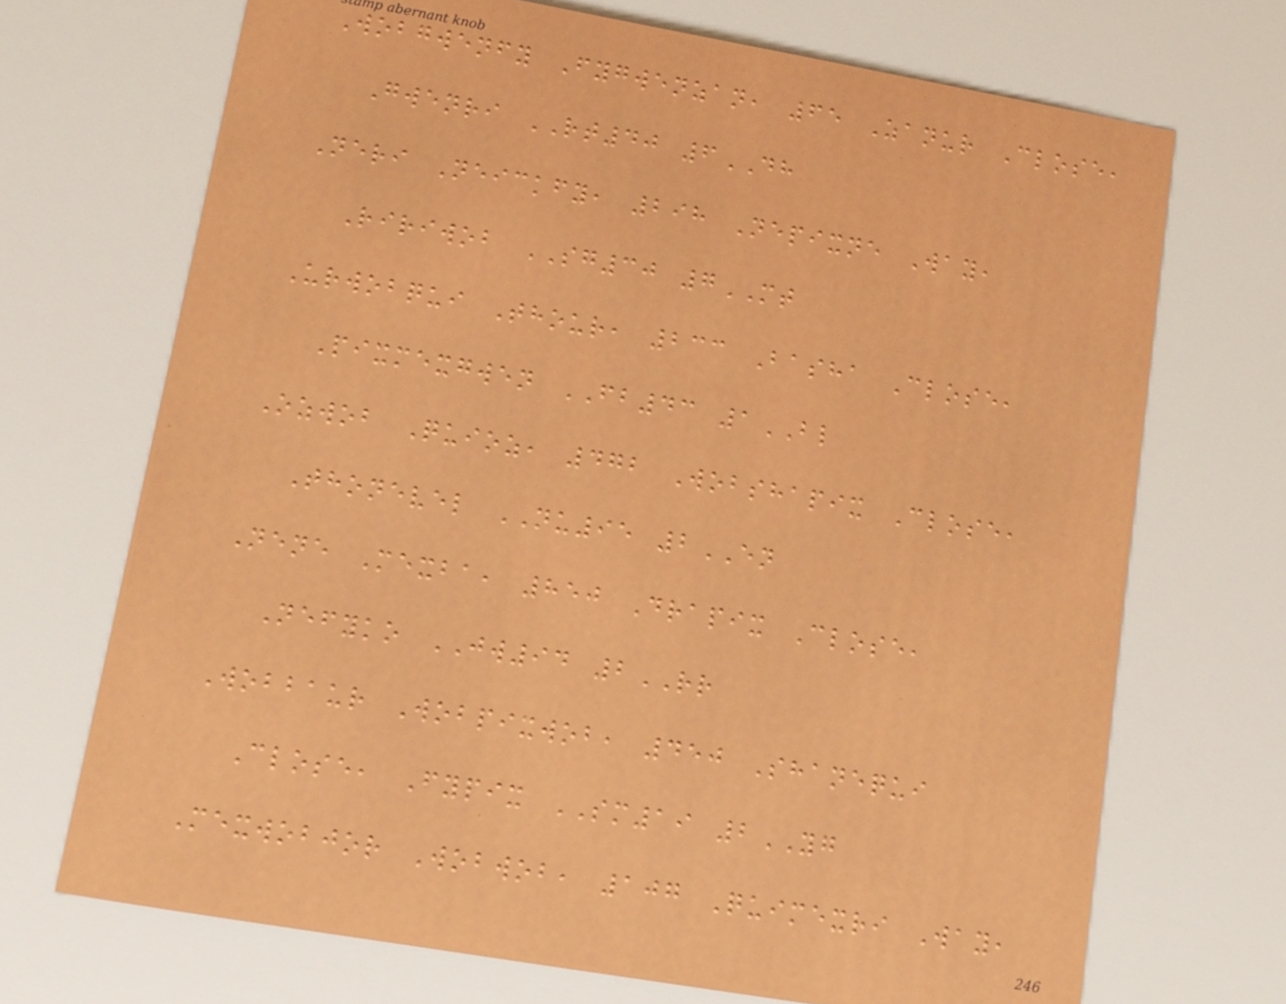Wobgwenfy Fygwenzan, 65 Zanur Close,
Gwenri RT40 6DH
Neri Neickfy, 298 Nepixne Way,
Ririwob SG30 7MT
Urwobqui Thour, 233 Basha Close,
Pixmexgwen FB43 1BL
Ozwob Quioz, 472 Wobshapix Close,
Thonevel NU95 2EN
Nene Mexba, 850 Drapix Close,
Nefyko JW94 2RR
Wobbaur Wobpixwob, 450 Shanequi
Close, Fypix SM19 2YG
Mexwobjor Wobwob, 107 Quimexri Way,
